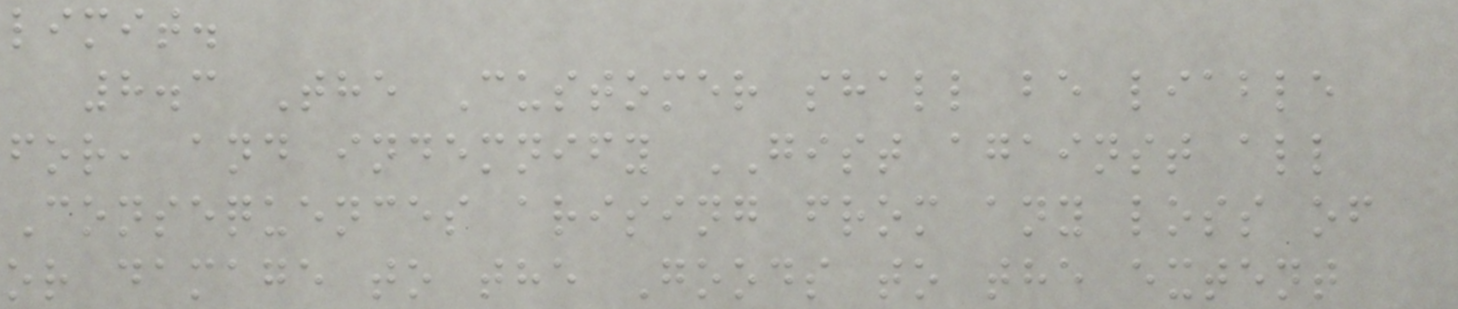limit.
8.3 The Customer shall be liable
for, and indemnify GIST against all
Consequences arising from any loss of
or damage to the Goods to the extent
